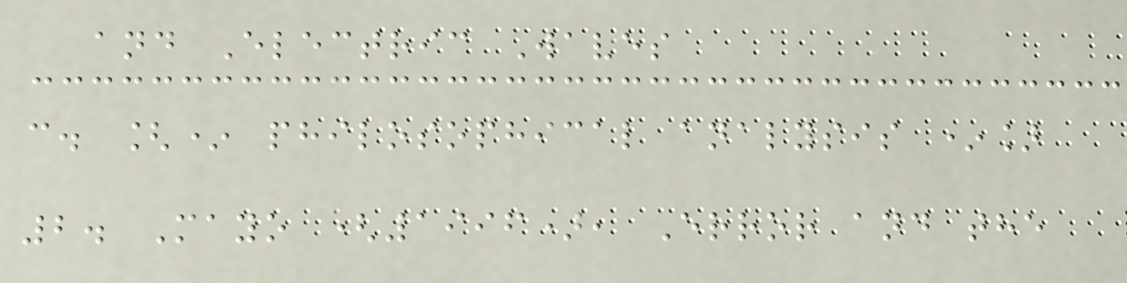and Electric Waves
c. [* philosophical analysis *]
2. Mayo (1996), Error and the
